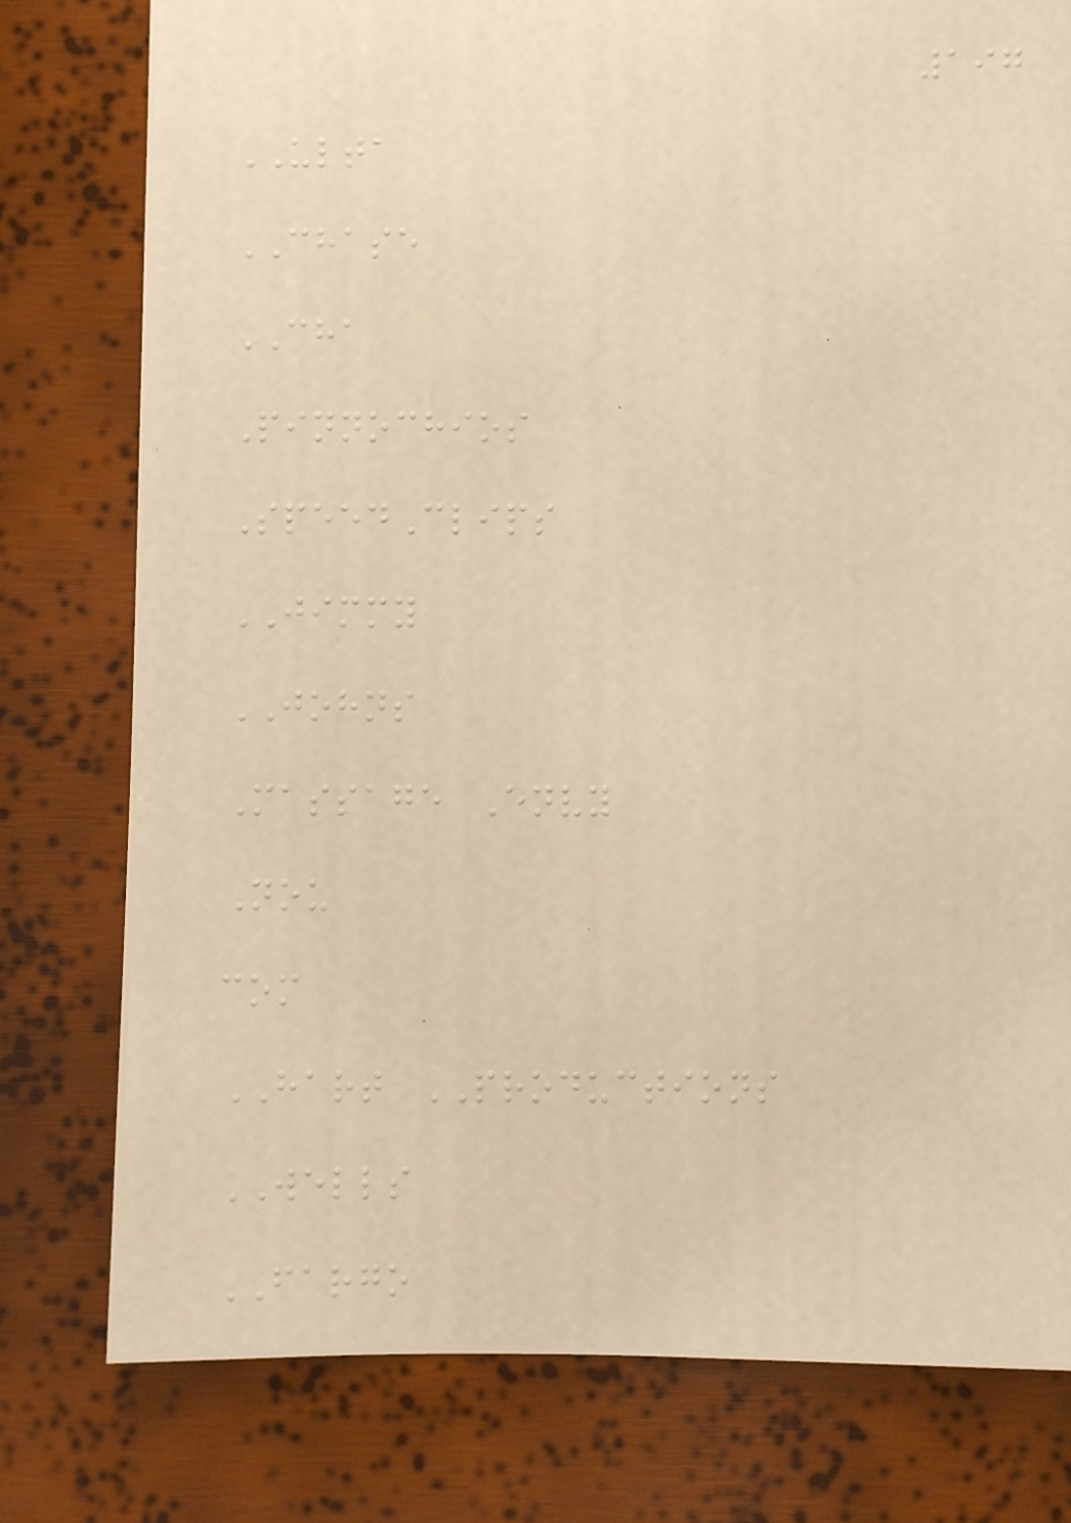197
ULTA
CHASE
CHA
Pinnochios
SpeedClips
JIMMY
JOHNS
Massage Envy
Nou
com
HART PRODUCTIONS
WELLS
FARGO
